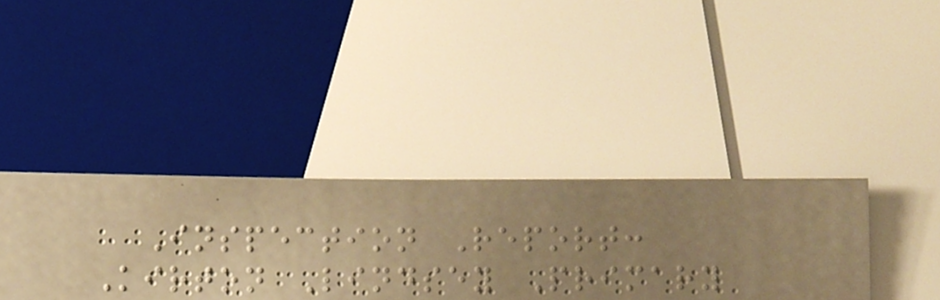Inspection Report:
Kirton Lindsey Primary
